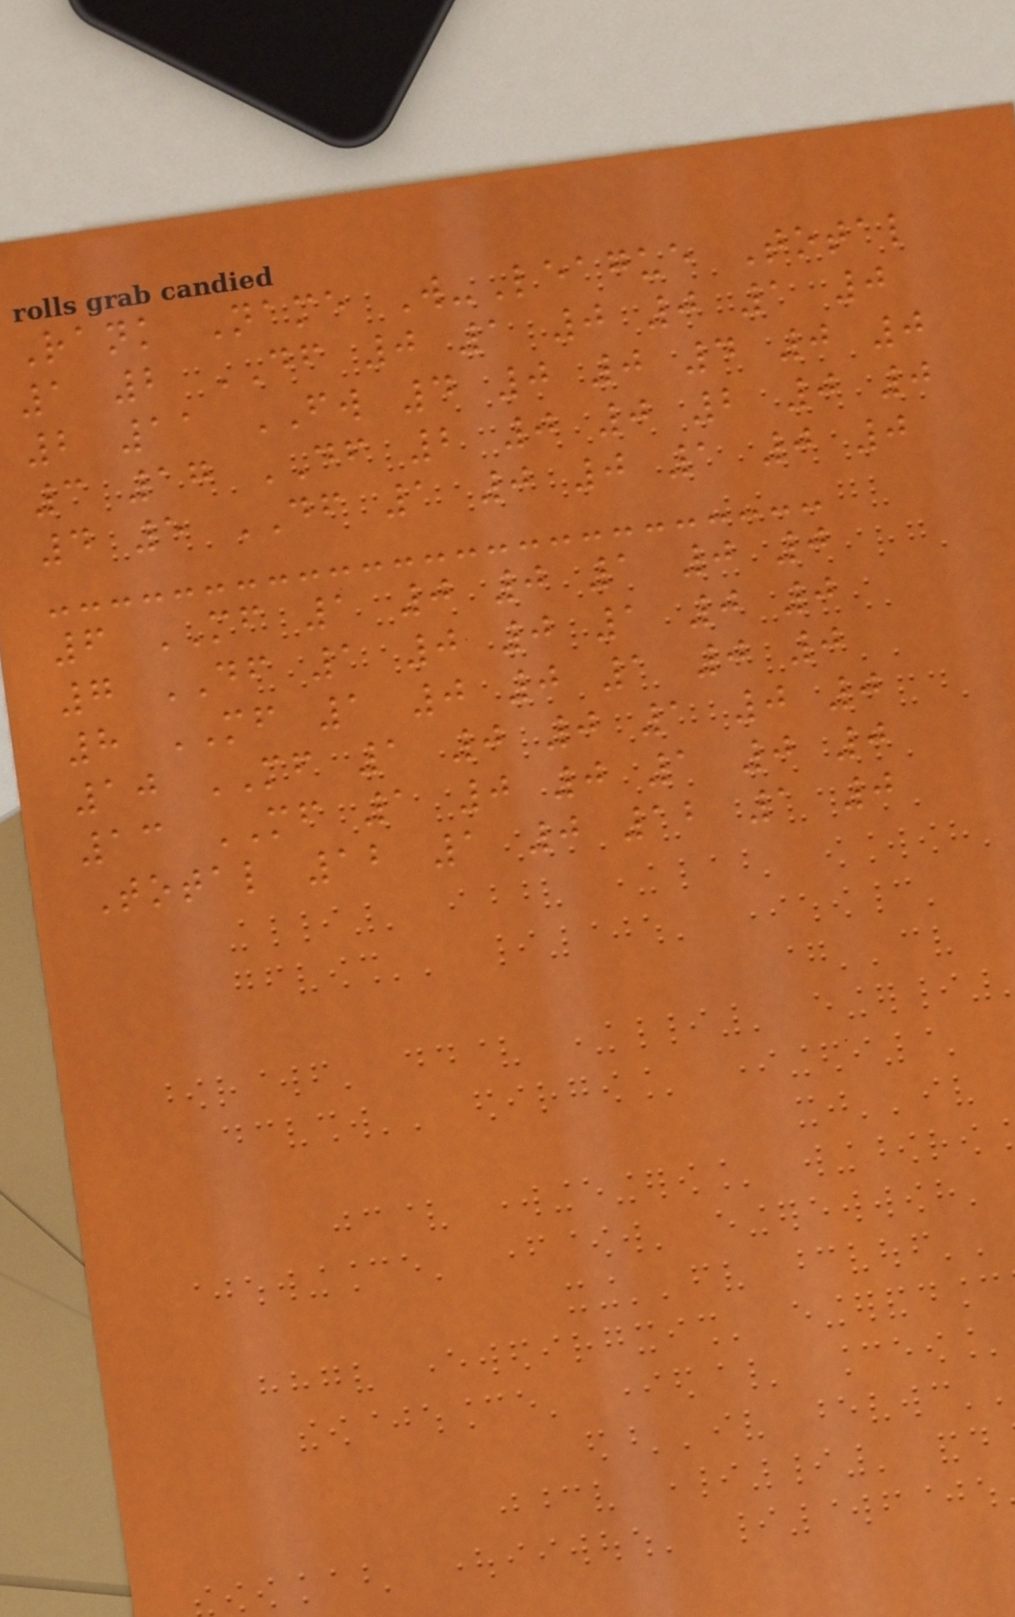Rank Name W-League Total
1 2 DF 0 1 0 0 1 0
2 11 FW 4 0 0 4 0 0
3 17 DF 2 0 0 2 0 0
4 5 DF 1 0 0 1 0 0
6 MF 1 0 0 1 0 0
7 DF 1 0 0 1 0 0
8 MF 1 0 0 1 0 0
10 MF 1 0 0 1 0 0
13 MF 1 0 0 1 0 0
Total 12 1 0 12 1 0
